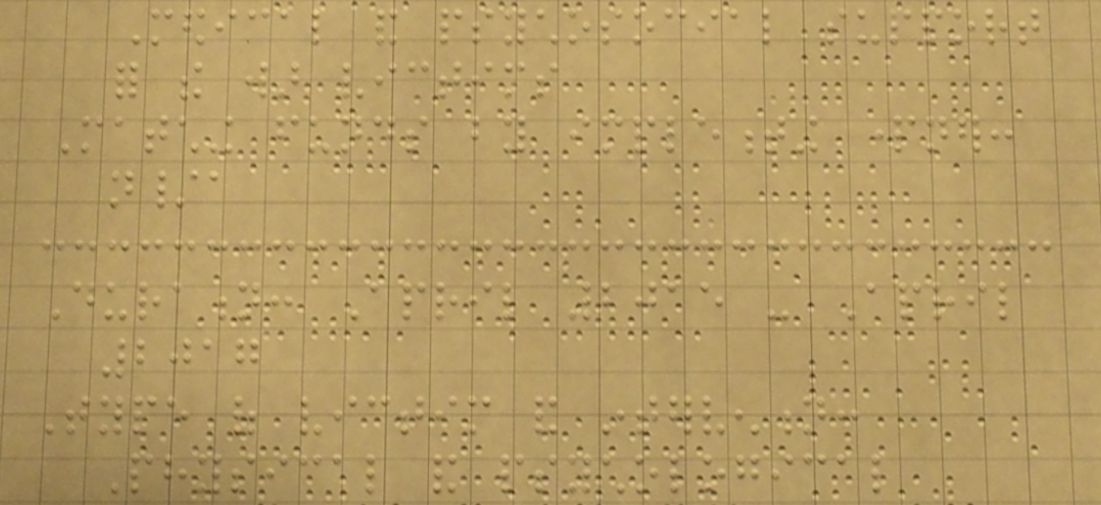Medical and psychosocial support
for the war victims
Matching funds by implementing partner:
n/a
Duration: April 2015 - April
2017
Type of victim and intervention:
Physical and psychological
